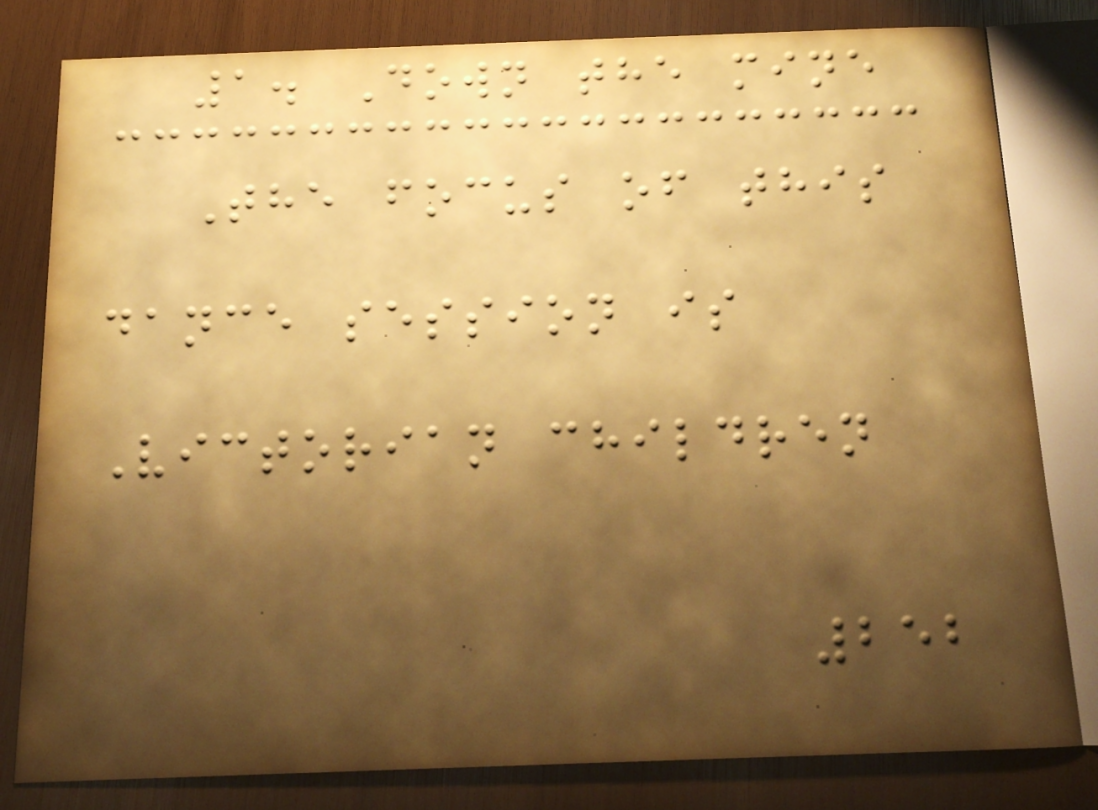1. Down the mine
The focus of this
dance session is
Victorian children
252
